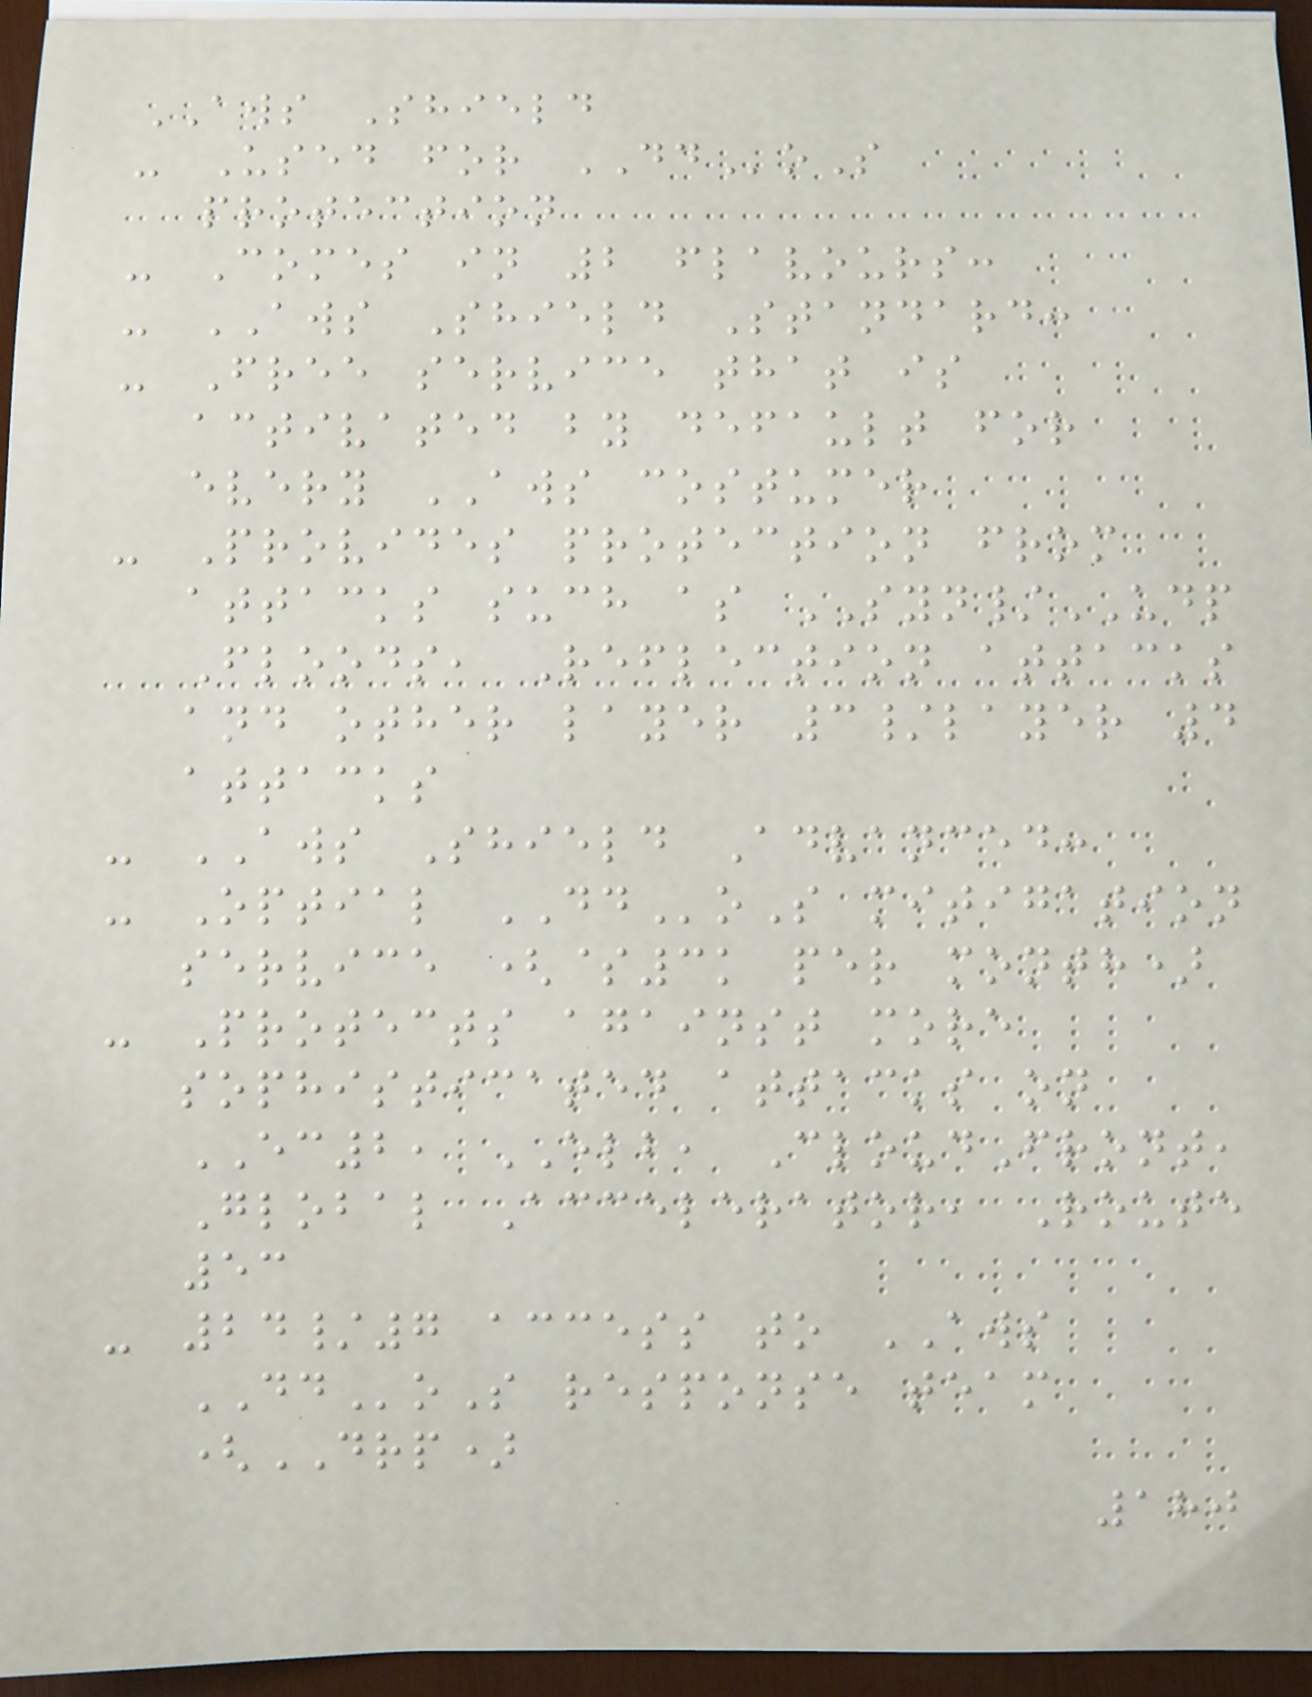AWS Shield
- Used for DDoS
protection
- Comes in 2 flavours:
- AWS Shield Standard:
- Free service that is
activated by default for
every AWS costumer
- Provides protection from
attacks such as SYN/UDP
Floods, Reflection attacks
and other layer 3/layer 4
attacks
- AWS Shield Advanced:
- Optial DDoS mitigation
service ($3k per month)
- Protects against more
sophisticated attacks on
EC2, ELB, CloudFront,
Global Accelerator, Route
53
- 24/7 access to AWS
DDoS response team
(DRP)
180
